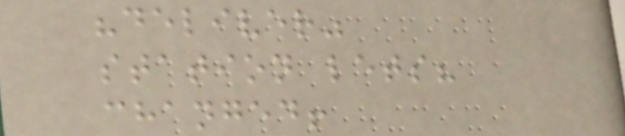"deliver"
station lets?
changed!
